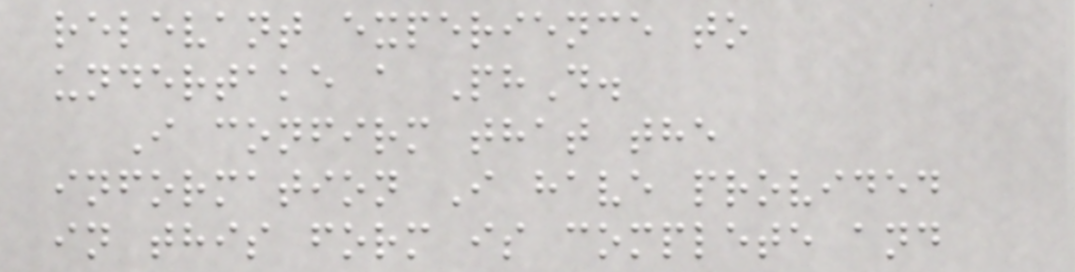relevant experience to
undertake a PhD.
I confirm that the
information I have provided
in this form is complete and
